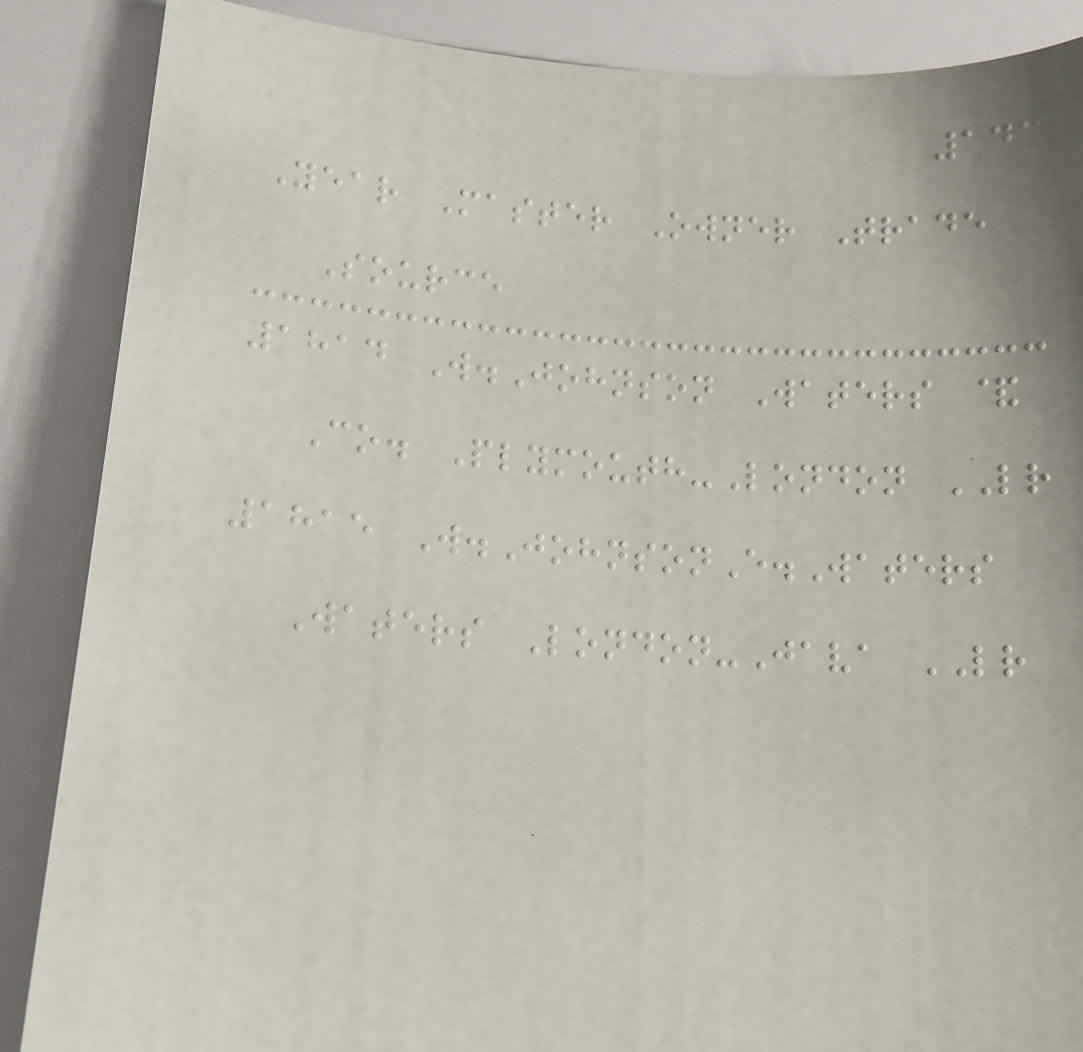143
Year Master Owner Trade
Source
1814 W.Johnson Waters &
Co. Plymouth-London LR
1815 W.JohnsonE.Waters
Waters London-Java LR
